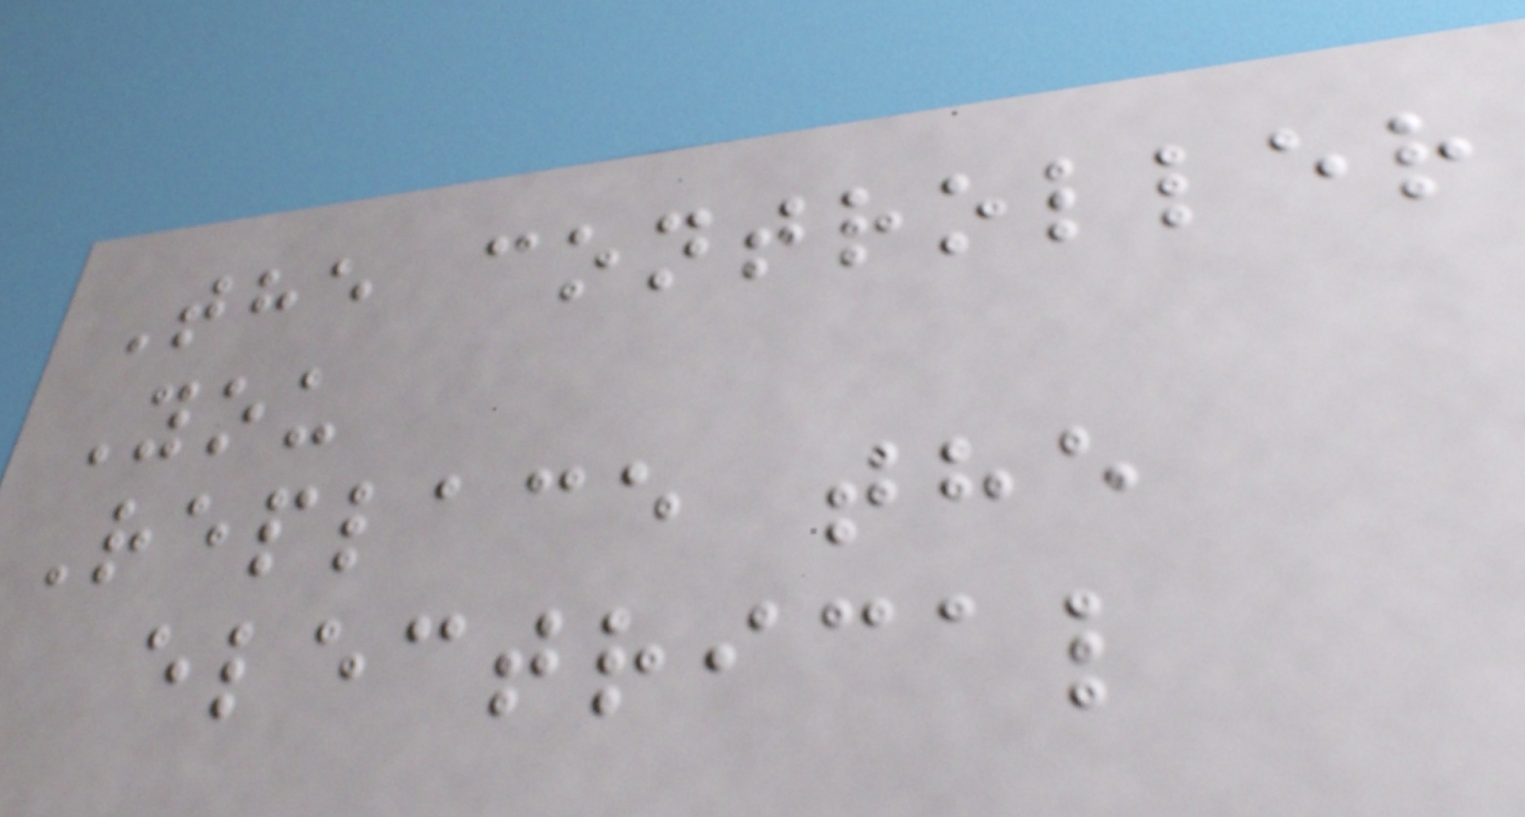The controller
You
Replace the
electrical
